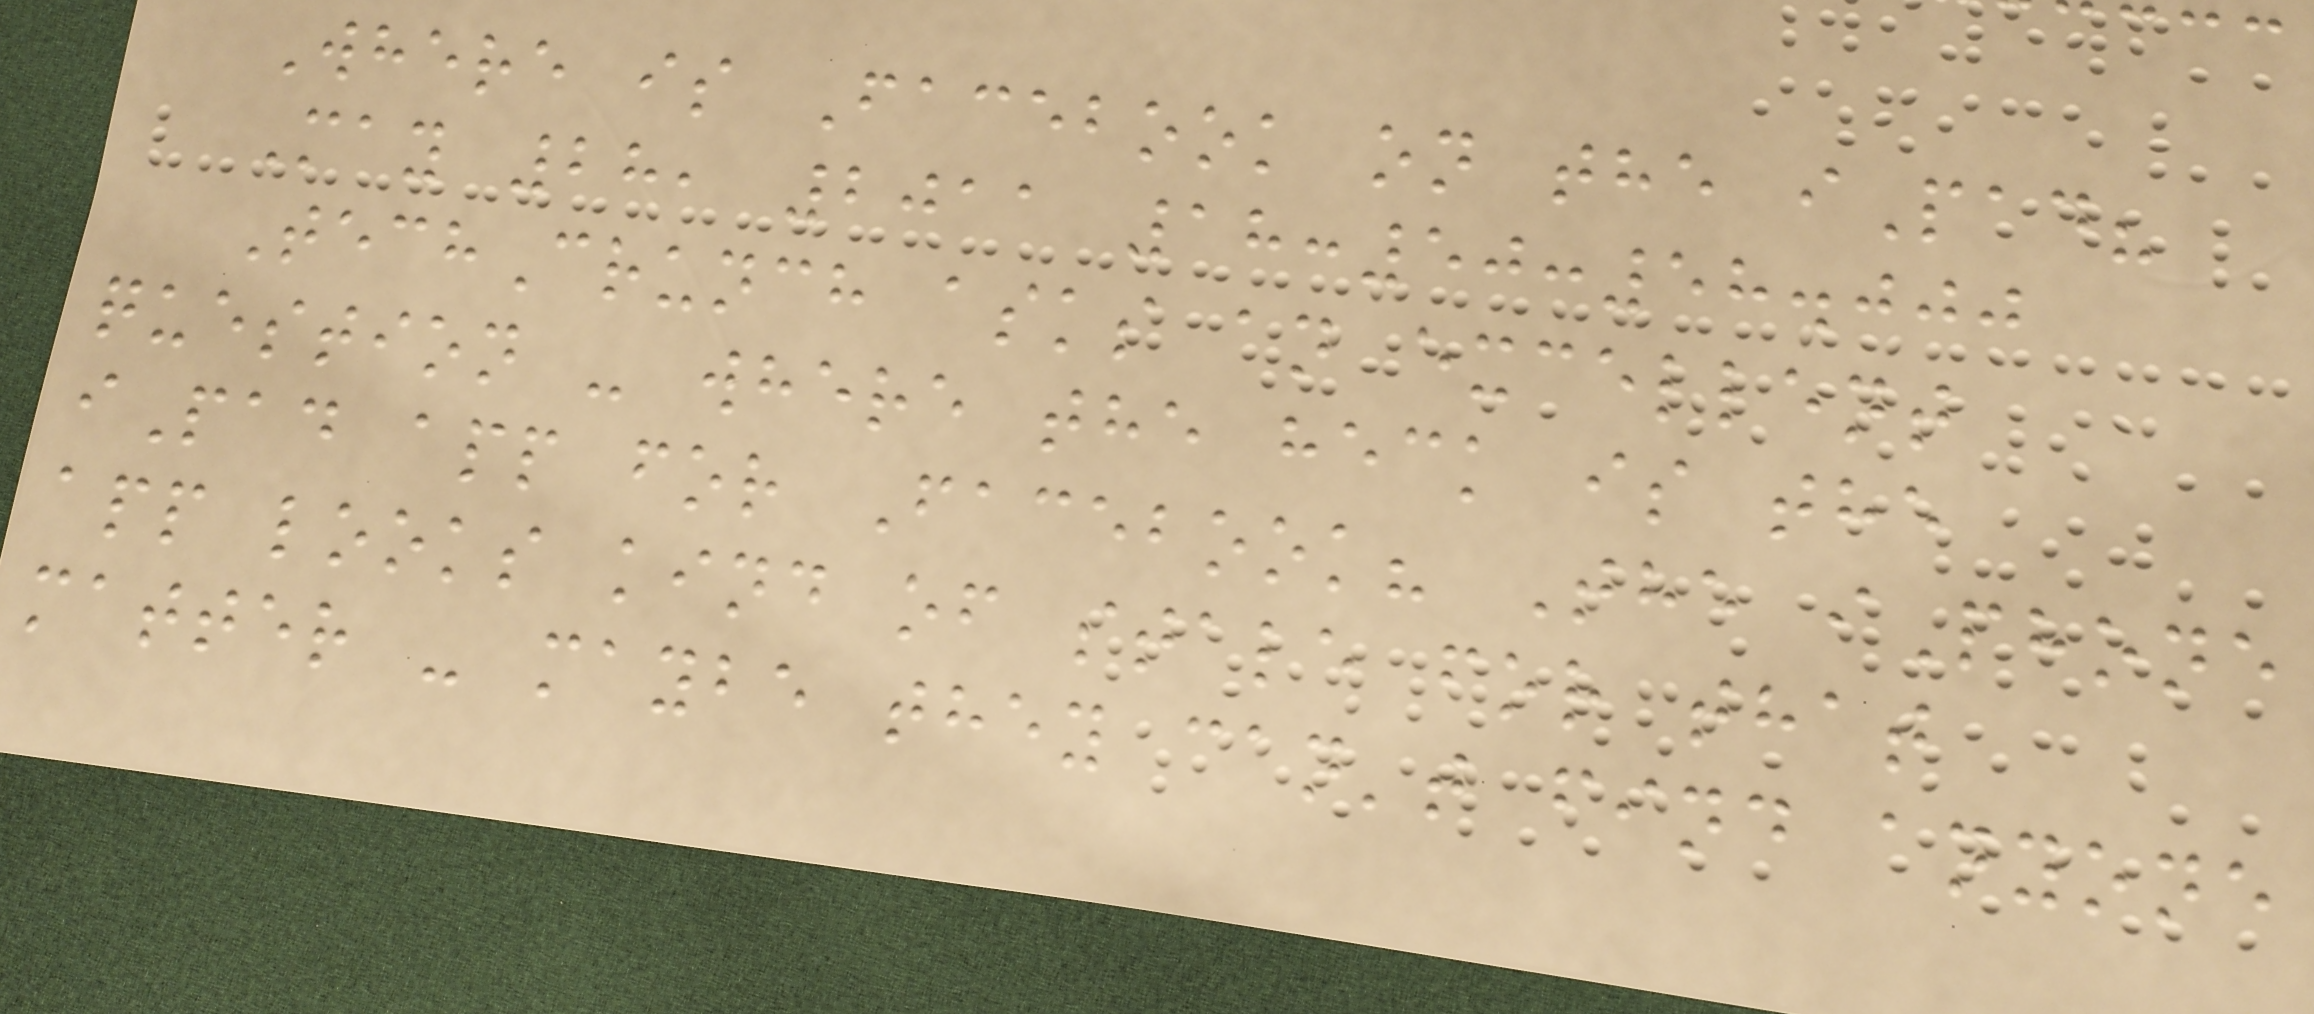Where is Facebook on the iPad?
May 28, 2011 18:50:58.000
TechCrunch asks an excellent
question - where the heck is the
iPad app for Facebook? The iPhone
app looks kind of stale for that
matter - maybe they can't find anyone
